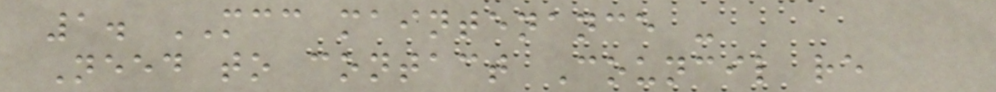1. MCC maintenance -
Need to contact Council re
